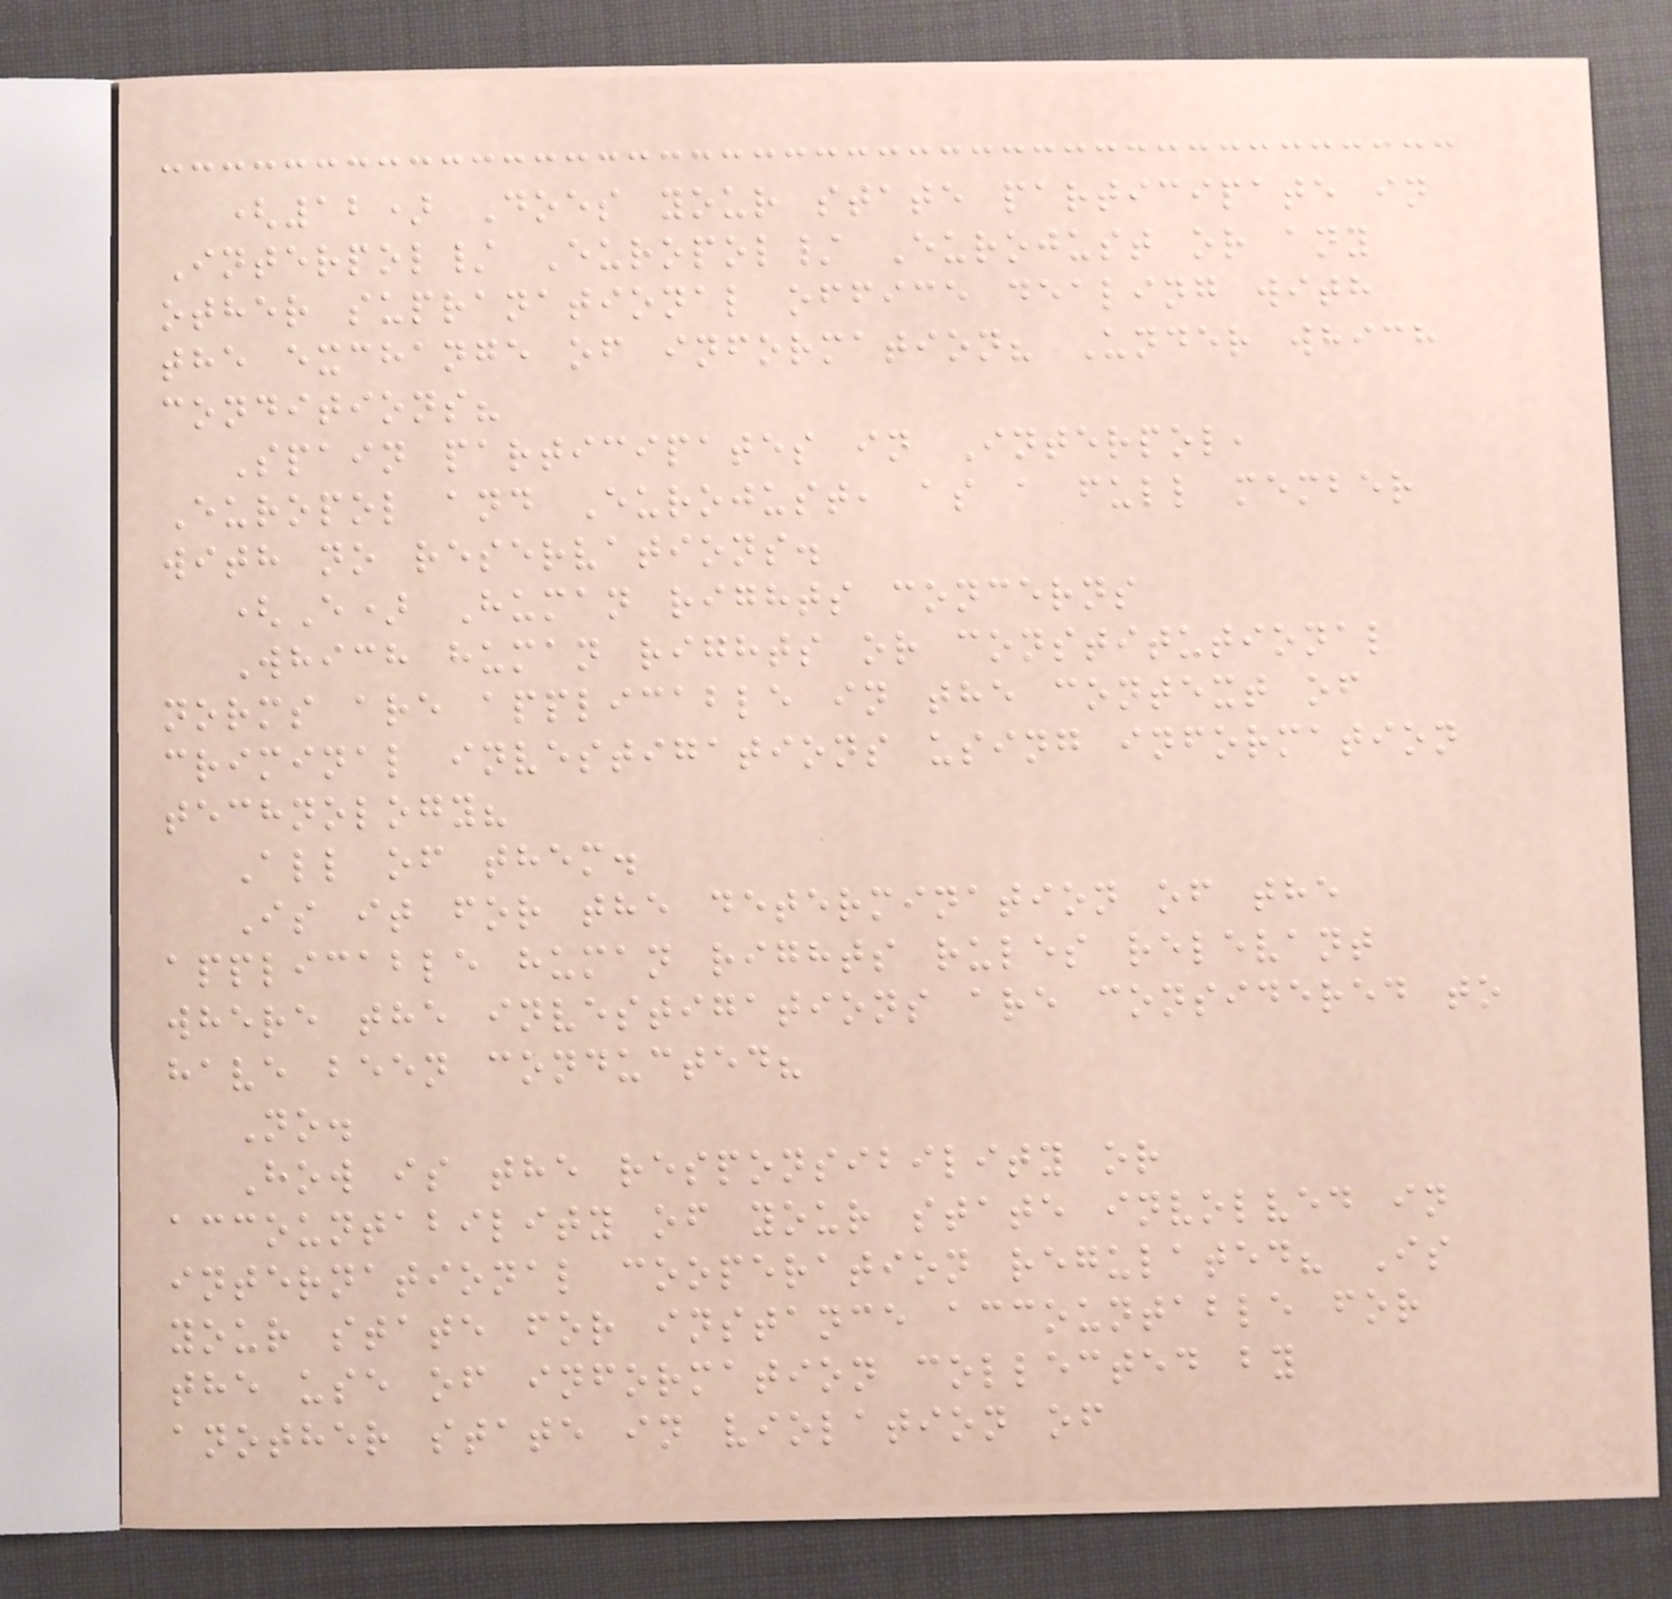(12) Does your state participate in
Interpol/ Europol/ Eurojust or any
other supranational office dealing with
the exchange of information? Under which
conditions?
Spain participates in Interpol,
Europol and Eurojust, as a full member
with no reservations.
(E) Human rights concerns
Which human rights or constitutional
norms are applicable in the context of
criminal investigations using information
technology?
All of them.
Is it for the determination of the
applicable human rights rules relevant
where the investigations are considered to
have been conducted?
No.
How is the responsibility or
accountability of your state involved in
international cooperation regulated? Is
your state for instance accountable for
the use of information collected by
another state in violation of
